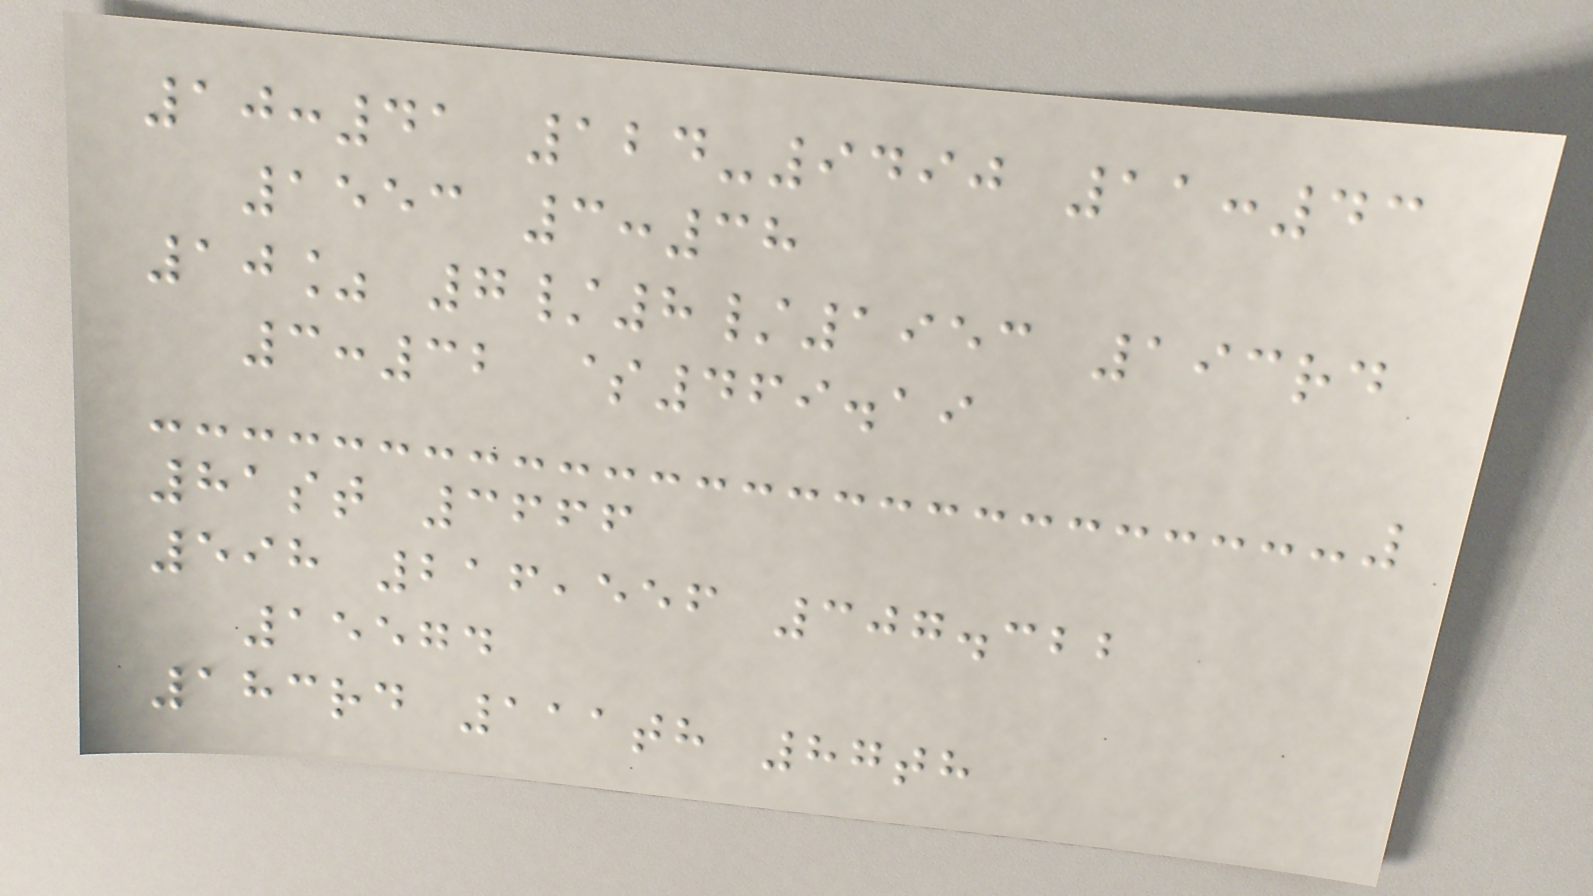10:41 124-9490 11:43
1553 3:38
10% 7/8/1953 193rd
3:32 $469.19
81st 3666
598 216,556 307.322
15574
183rd 111th 87th
